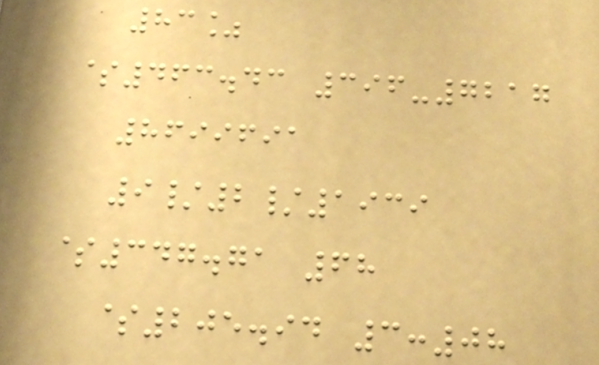83%
$463.43 396-7217
8699691
9/2/1939
$347.71 68
$205.94 3:08
